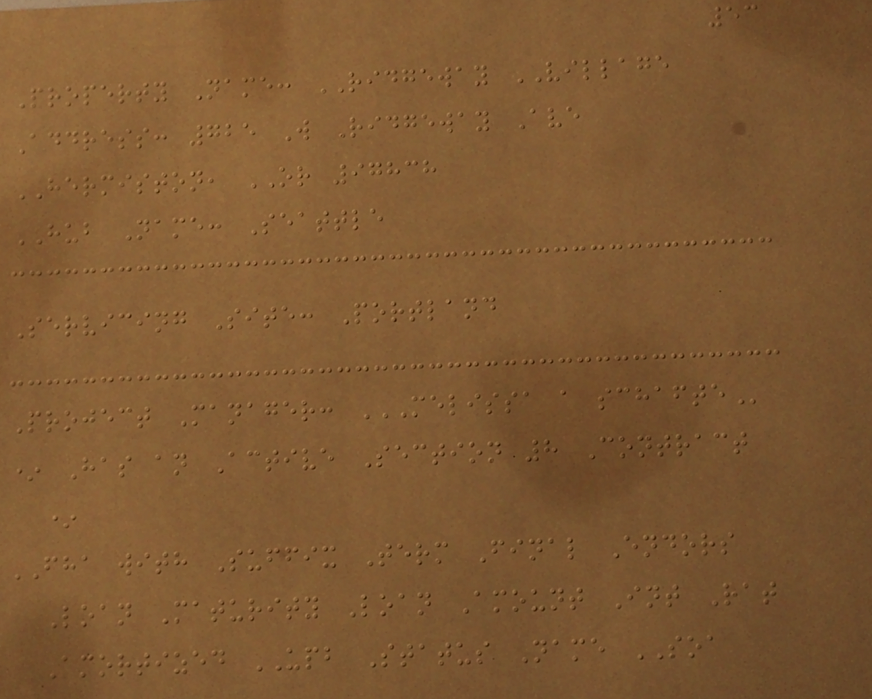53
Property Name: RIDGEWAY VILLAGE
Address: 725 W Ridgeway Ave
HERMISTON, OR 97838
HUB Name: Seattle
Servicing Site: Portland
Project Manager: MELISSA A SCHAFTE
* Has an Active Section 8 Contract
*
FHA with Suffix Term Final Endors
Loan Maturity Loan Amount Int Rat
Amortized UPB Status Name SOA
